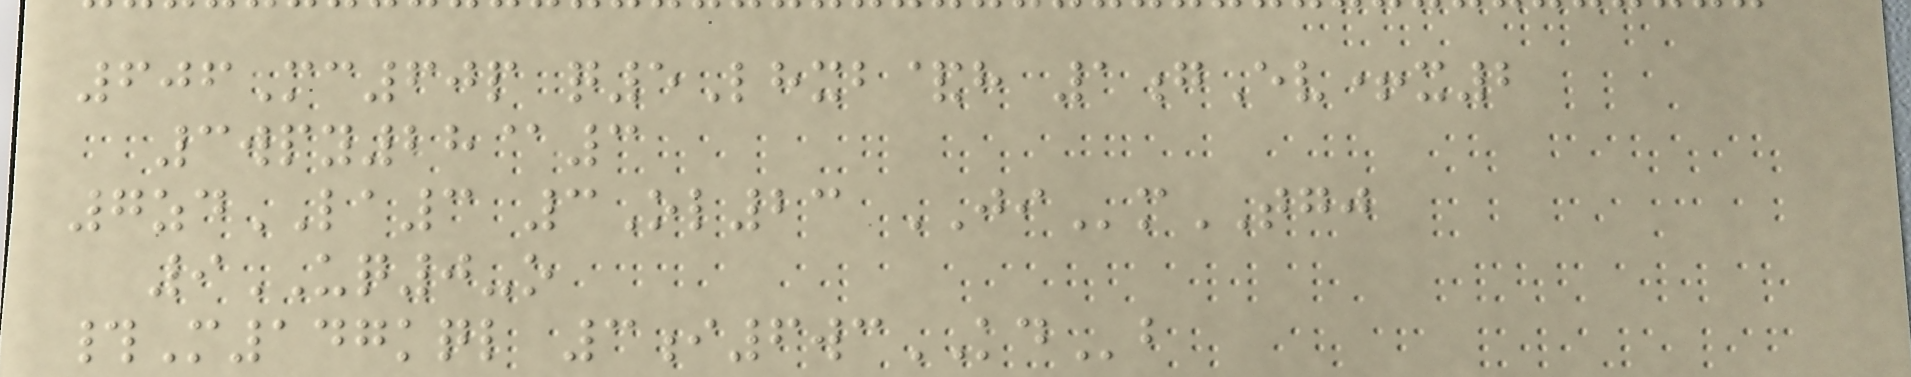606Mc60p q5Lhxb&h 1gEv+x2
3wpy28@3
7zdLA3 3Ol23 JImTGJ
9UQ0-o
#M147kql 3i6wcKDb
